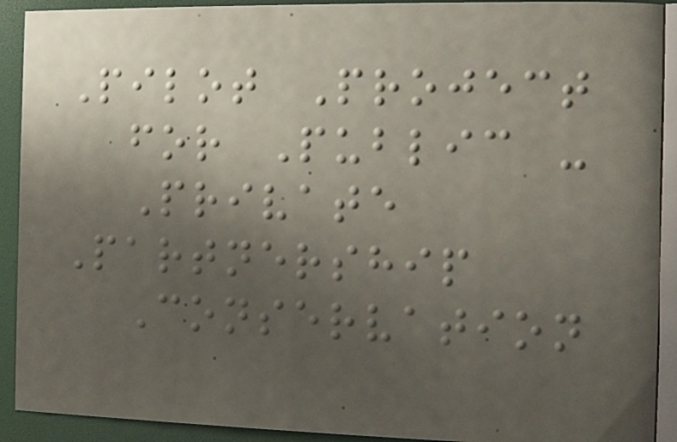Pilot Project
for Public -
Private
Partnership
Conservation
